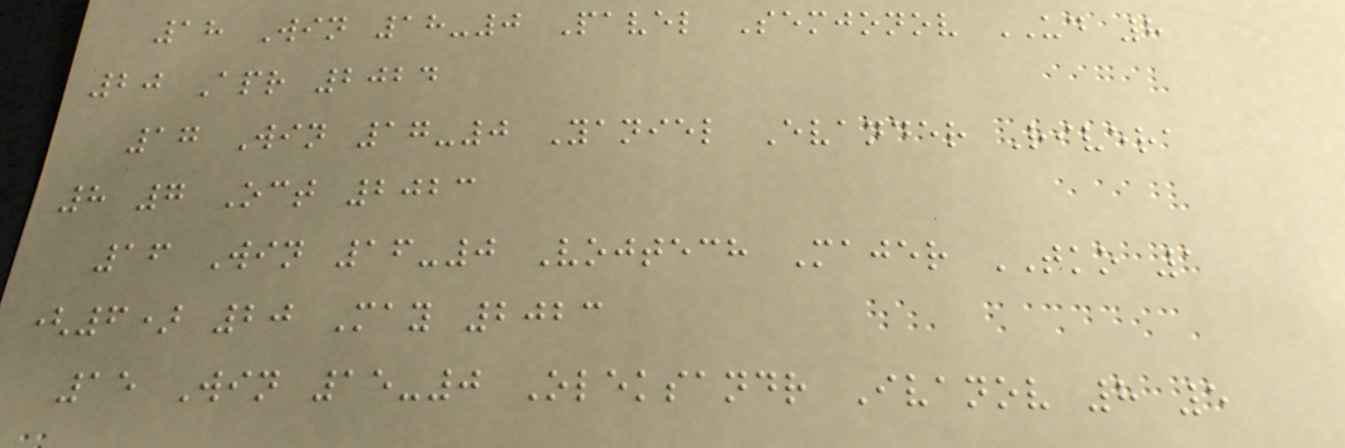18 Win 18-0 Pavel Semjonov UD 8
20 Apr 2024
17 Win 17-0 Yaniel Evander Rivera
8 7 Oct 2023
16 Win 16-0 Vojtech Majer TKO 1
(6) 20 May 2023
15 Win 15-0 Oleksandr Ivanov 8 5
